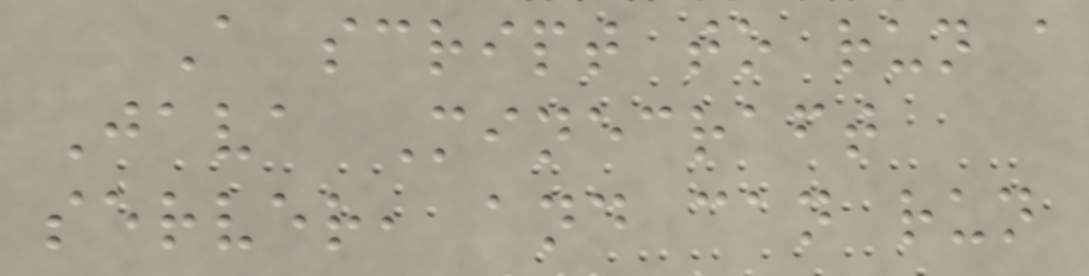A script to run a
Java Minecraft
server, and can run
